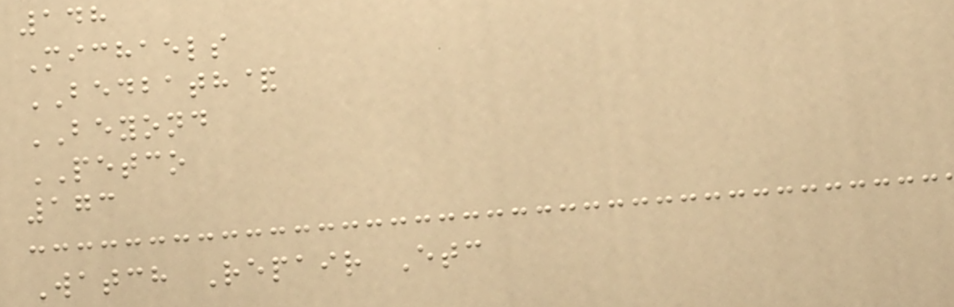148
Michaels
BEDBATH&
BEYOND
PETCO
173
Watch Repair Etc
